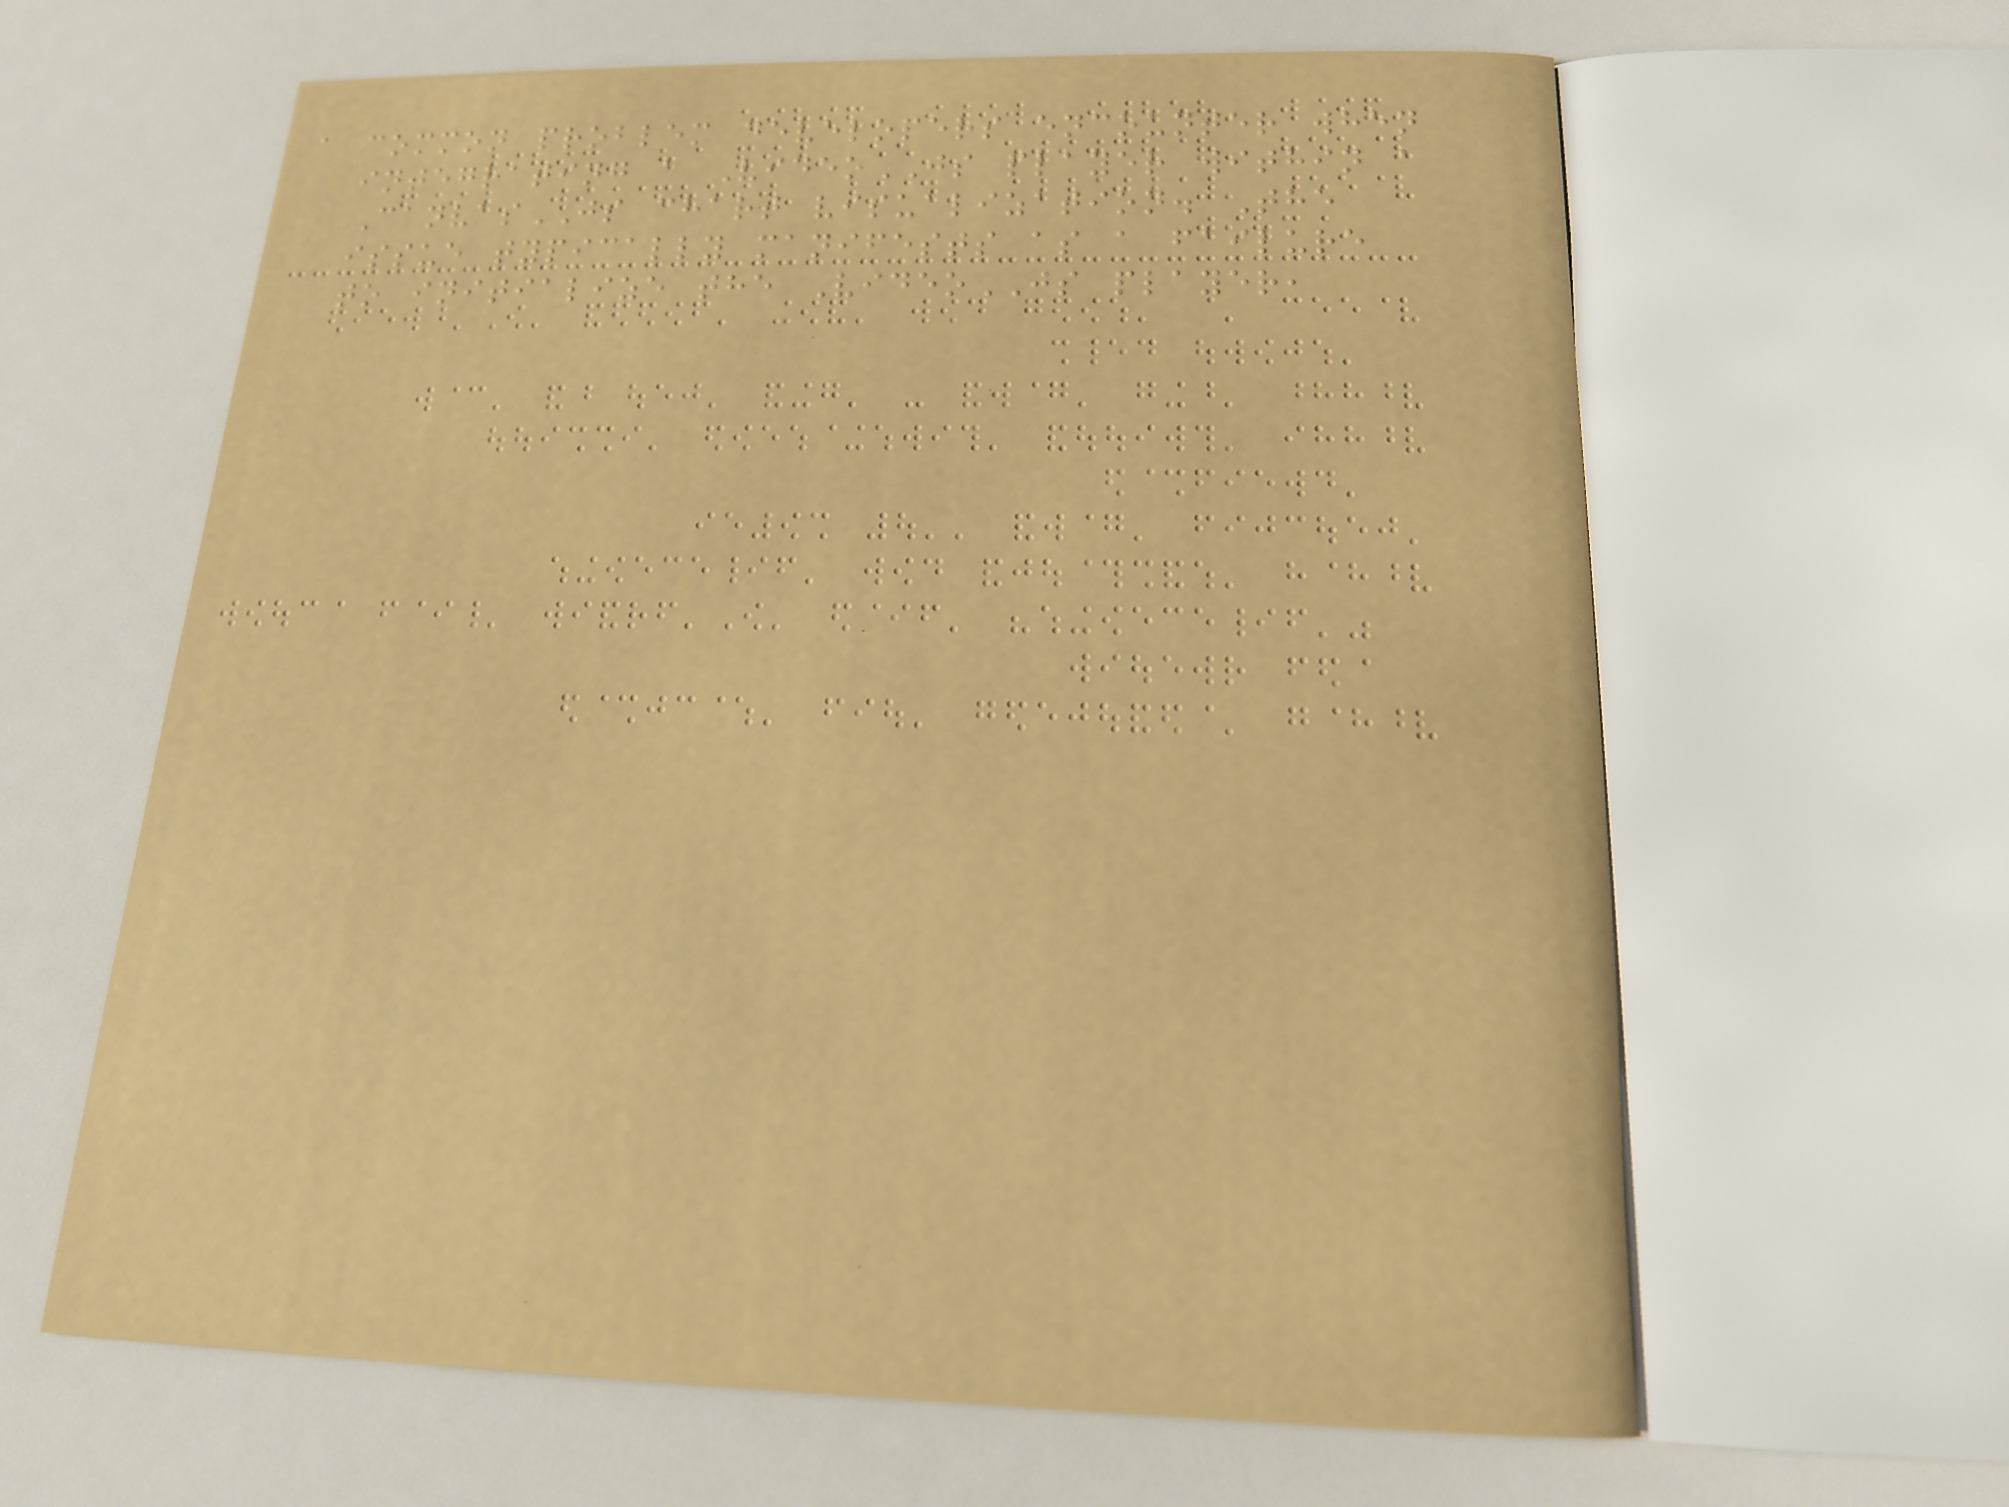a common problem developers encounter when
integrating a VideoJS player within a
CanvasJS chart visualization. The
issue typically manifests as a failure
to initialize the VideoJS player,
